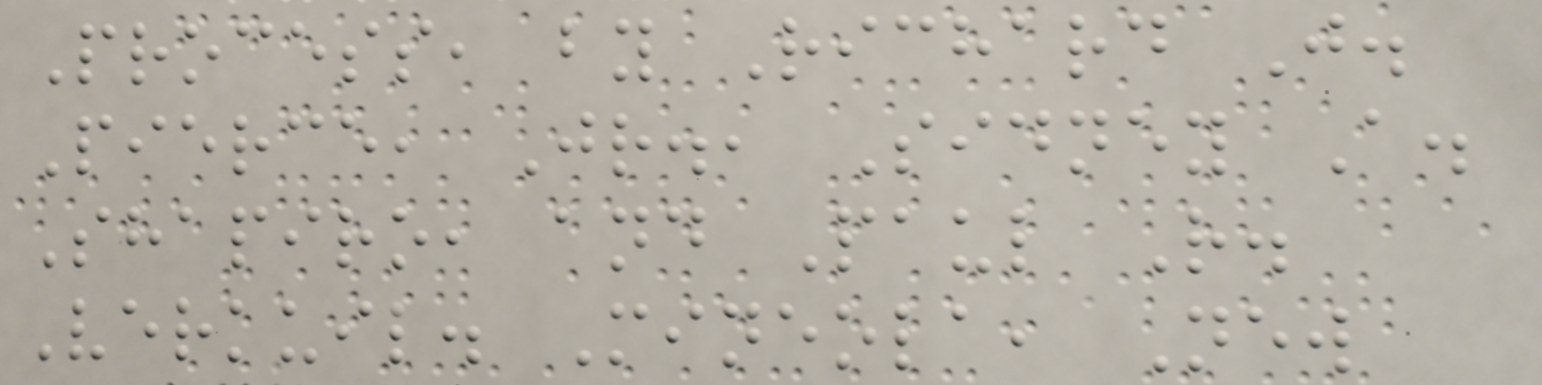Process, by Richard J.
Pierce, Jr., Sidney A.
Shapiro, and Paul R.
Verkuil. Mineola, New
